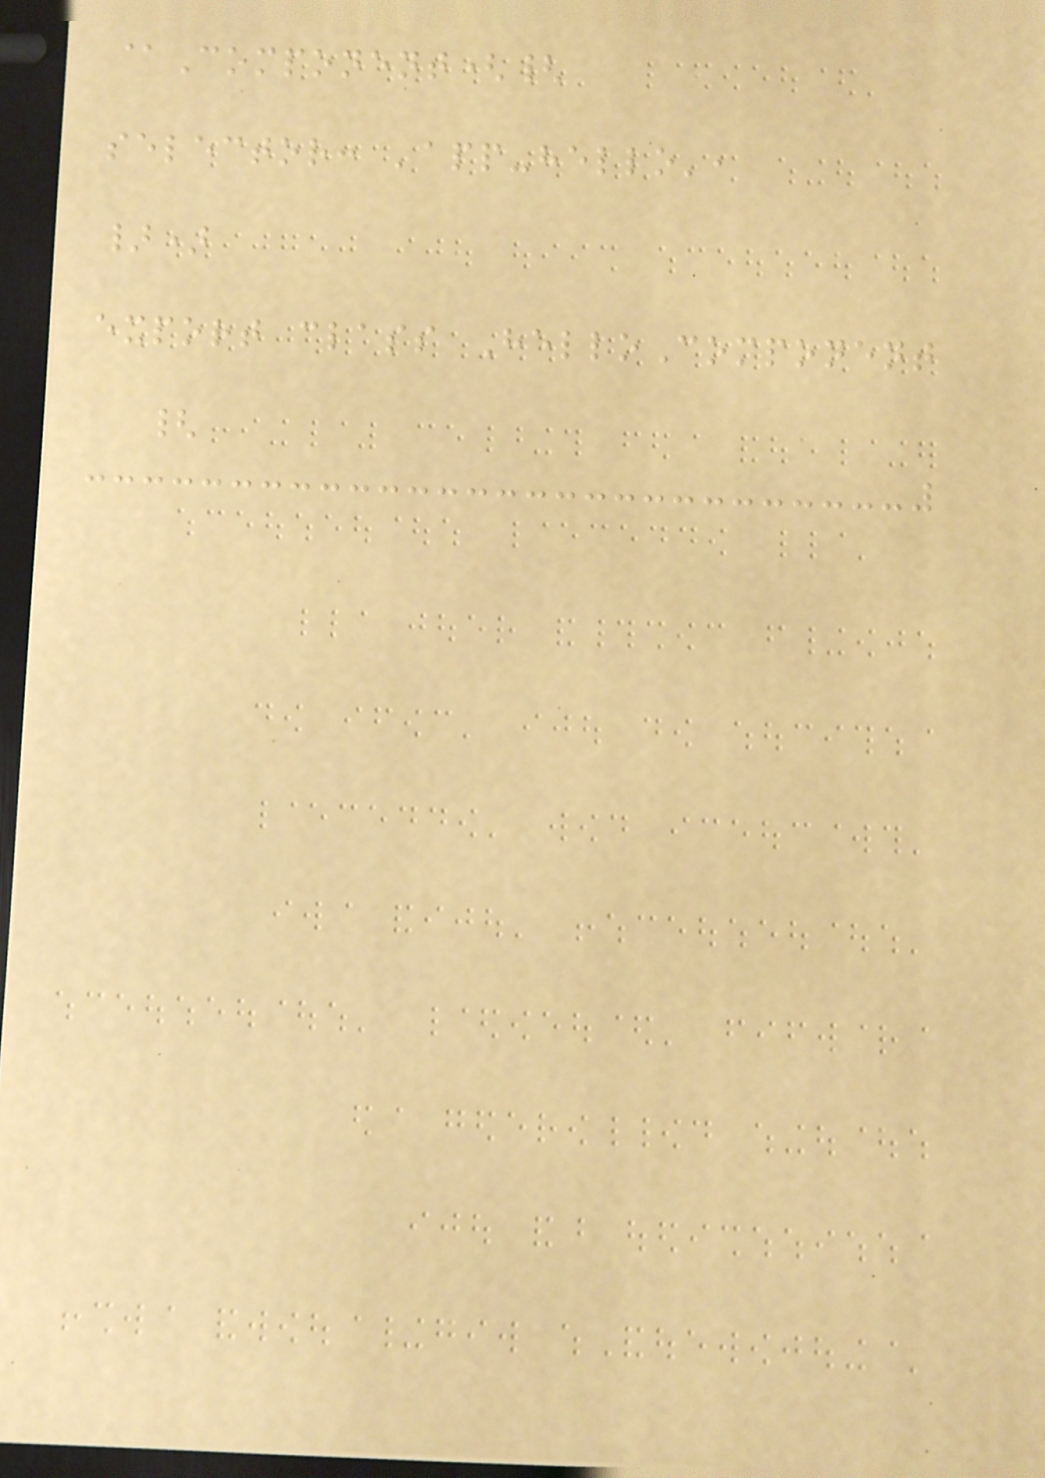@Component({
selector: 'app-hello',
})
export class HelloComponent
{
